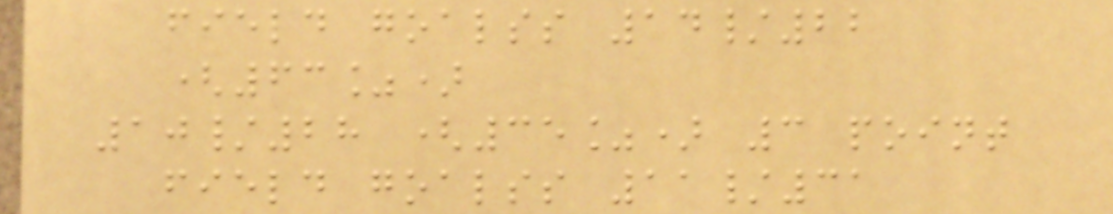field goalss 14/22
(63%)
10/28 (35%) 3 point
field goalss 11/31
